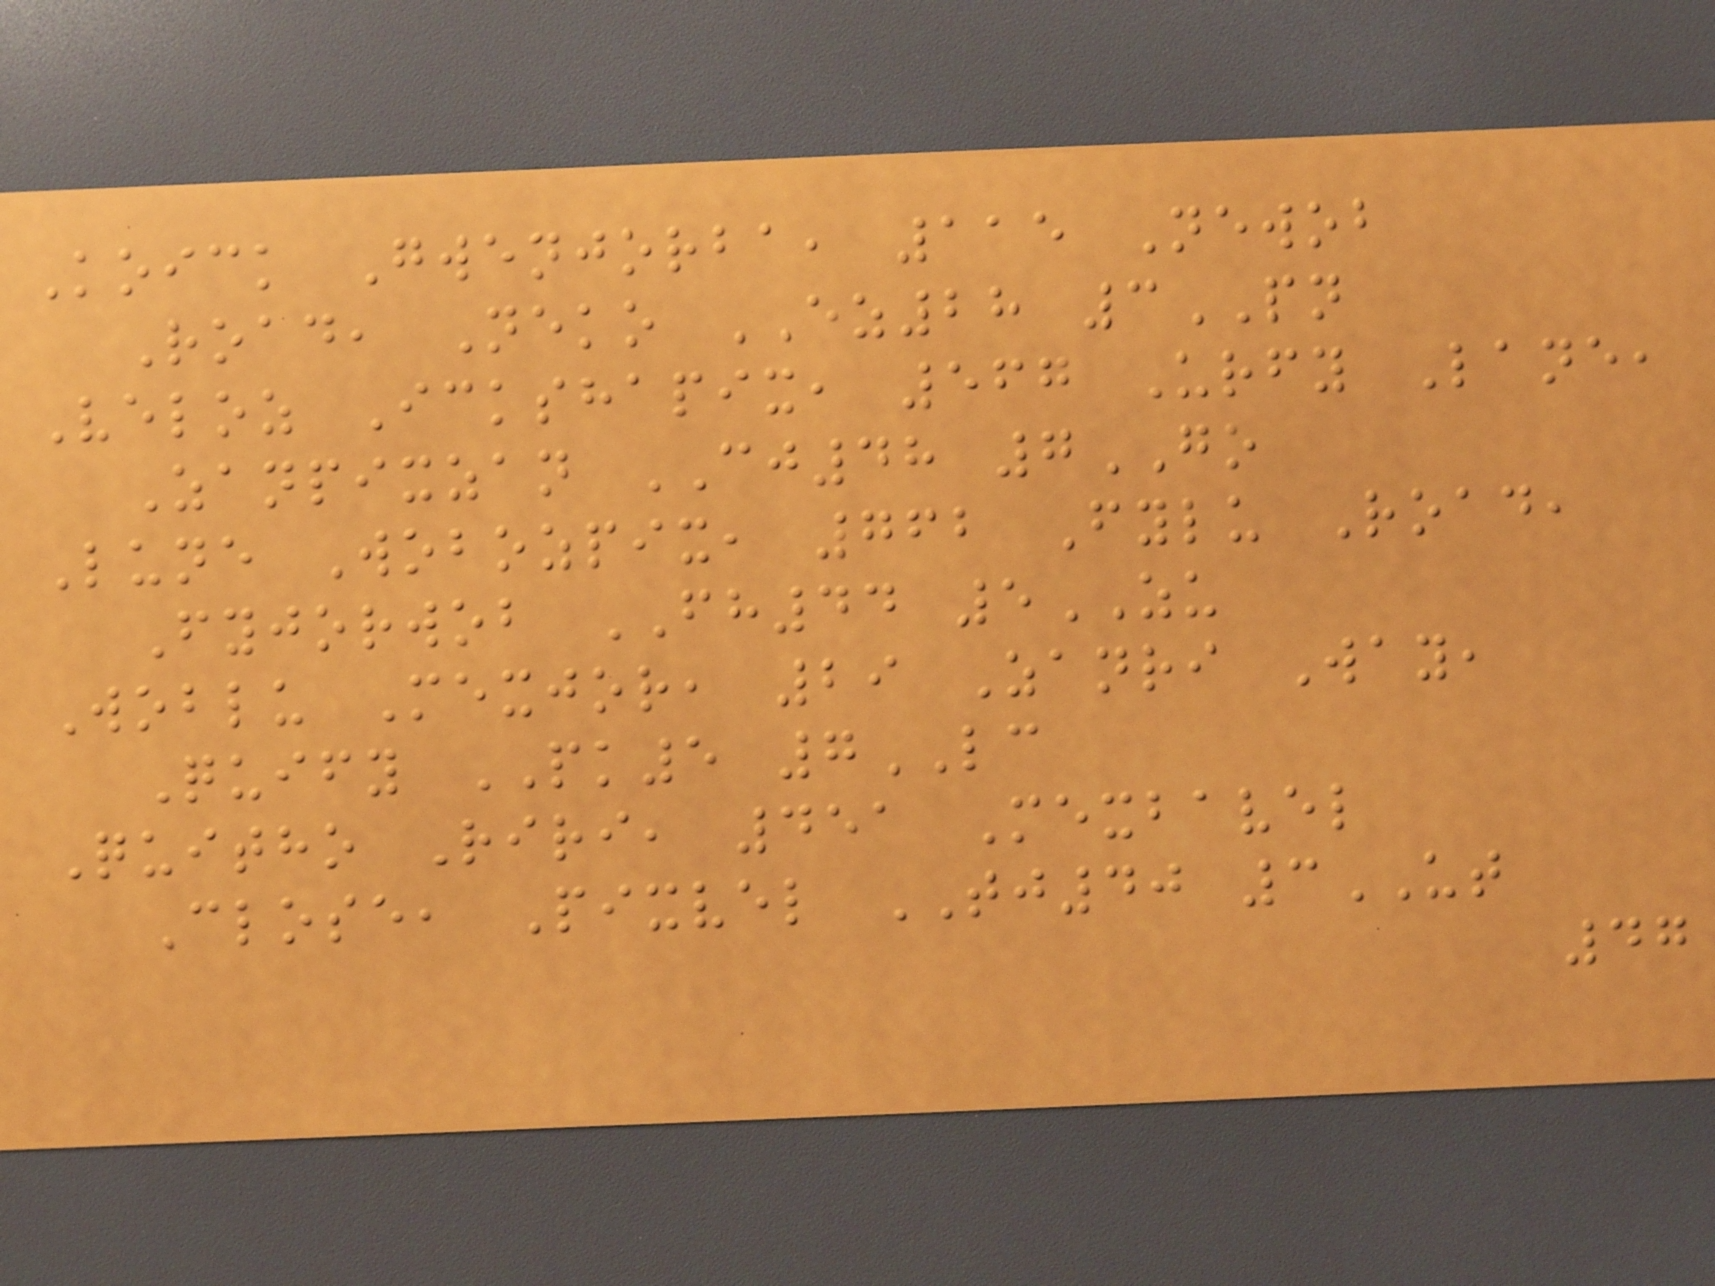Koick Gwenjorba, 115 Newob
Road, Neko EZ28 3PN
Veloz Ickshapix, 567 Urfy Lane,
Zanpixzan CJ48 7GO
Lune Wobozpix, 762 Fylu Road,
Fyjorwob FH44 5ZU
Woblu Mexjor, 29 Zanri Way,
Quify PK5 7LC
Quitho Riri, 451 Mexbavel
Close, Pixvel TJ40 3UT
47
